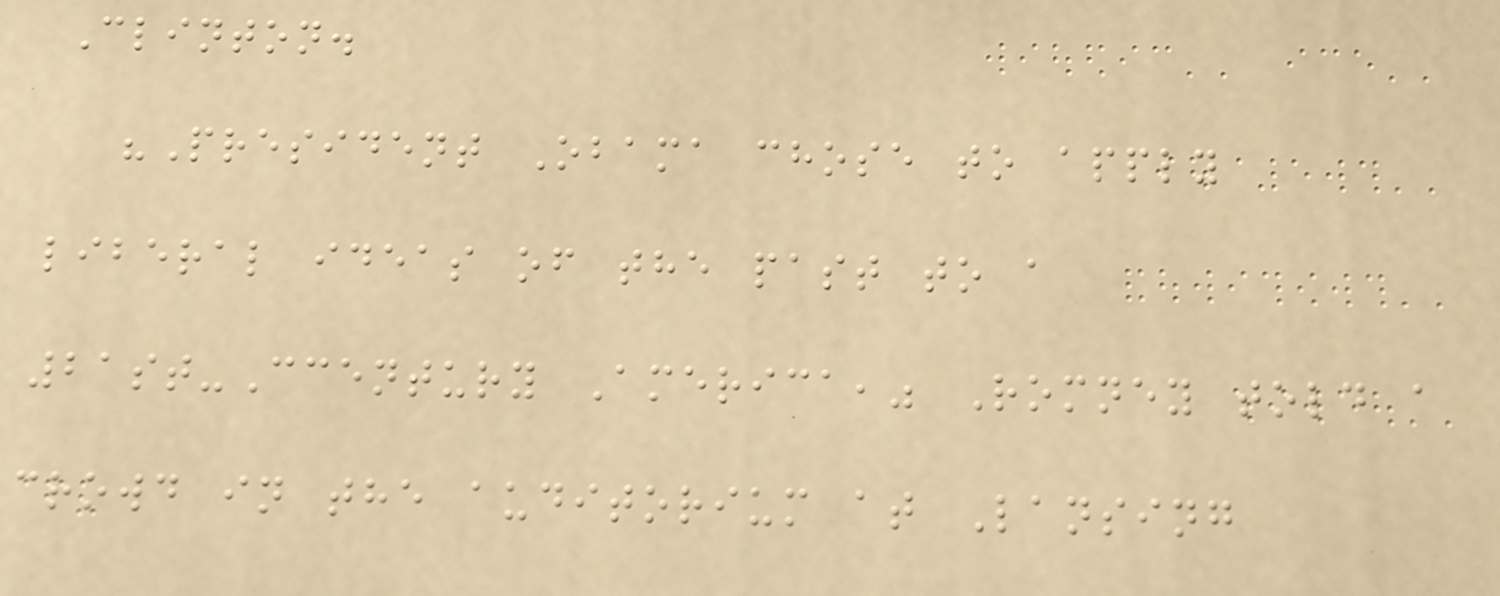Clinton.
"President Obama chose to apply
liberal ideas of the past to a
21st-Ccentury America," Romney told a
crowd in the auditorium at Lansing
